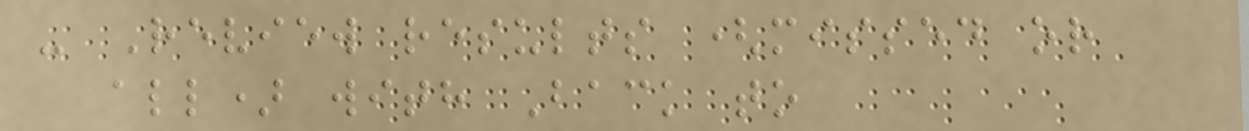- Review results (missed or
all) with Back to
